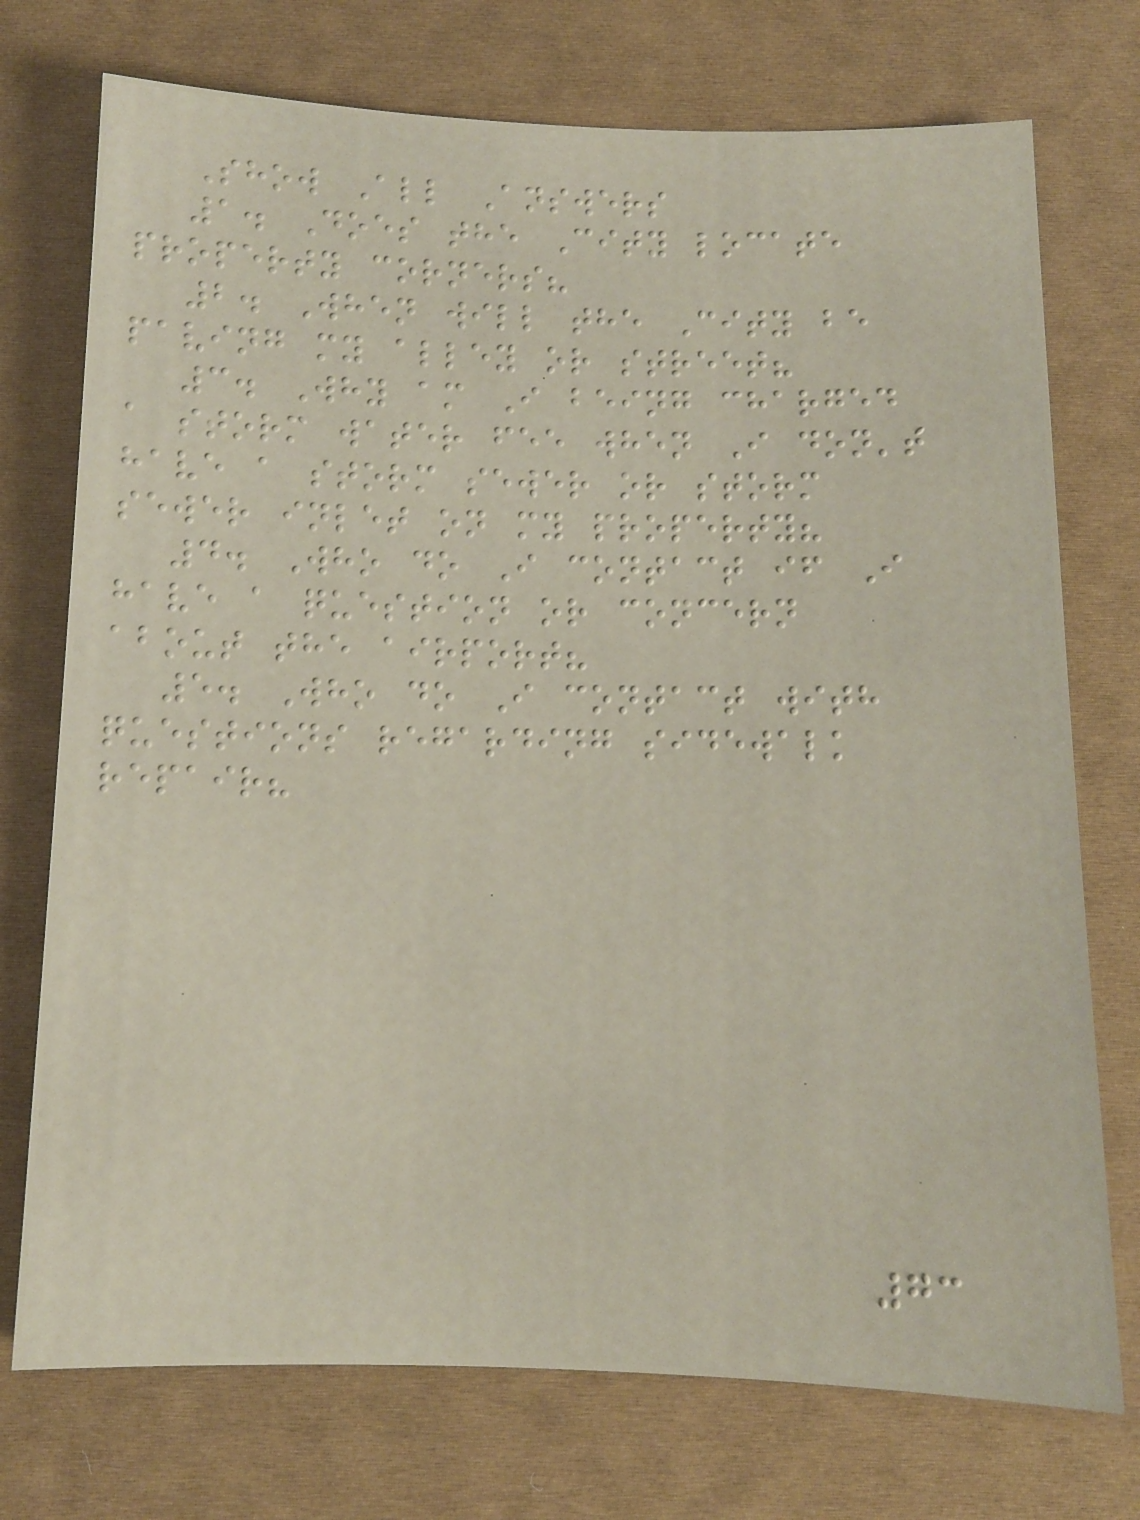Show All Answers
1. Does the City locate
property corners?
2. When will the City be
paving my alley or street?
3. Why am I being charged
a storm water fee when I don't
have a storm sewer or storm
sewer inlet on my property?
4. Who do I contact if I
have a question or concern
about the airport?
5. Who do I contact with
questions regarding sidewalk
repair?
73
